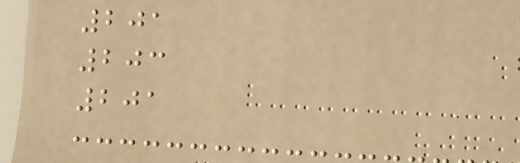201
203
201
